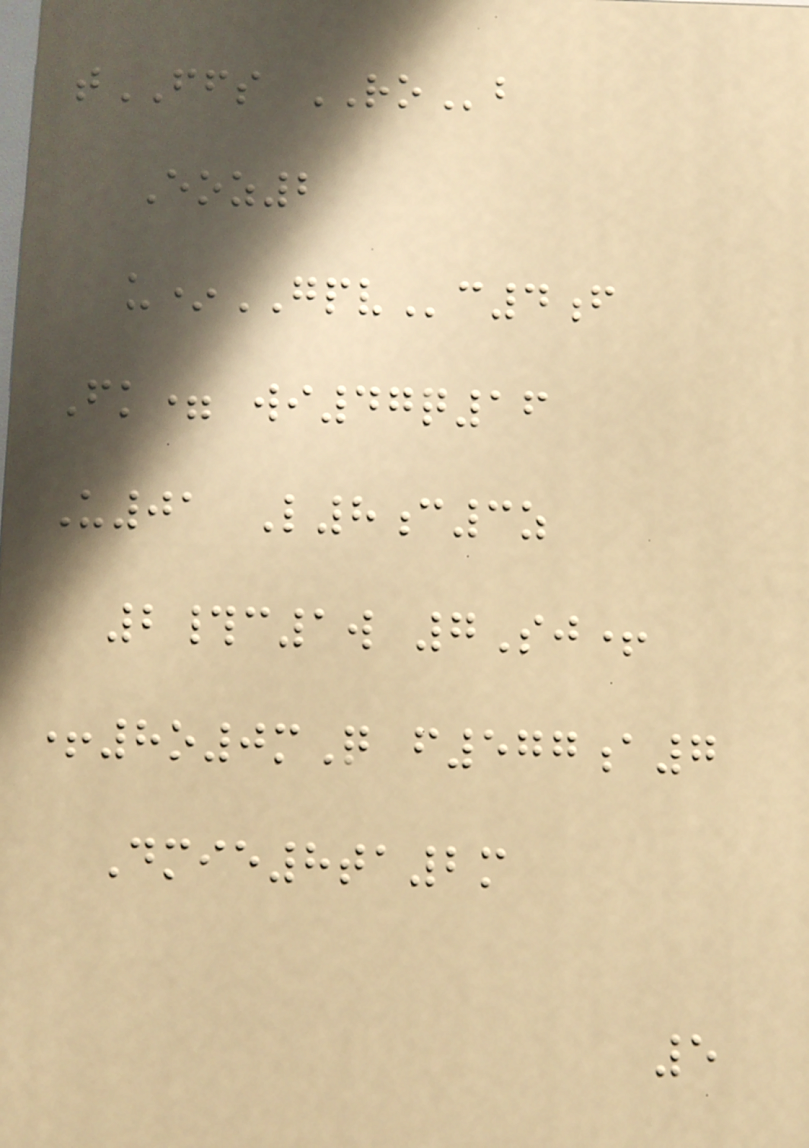tFFS ROb
Eoz2
u*GPVc4f
Fk= wi47q16
U01 L8c3z
2#c1w 7Sj+
+8o0mQ f577a7
Dmie8ta2m
5
